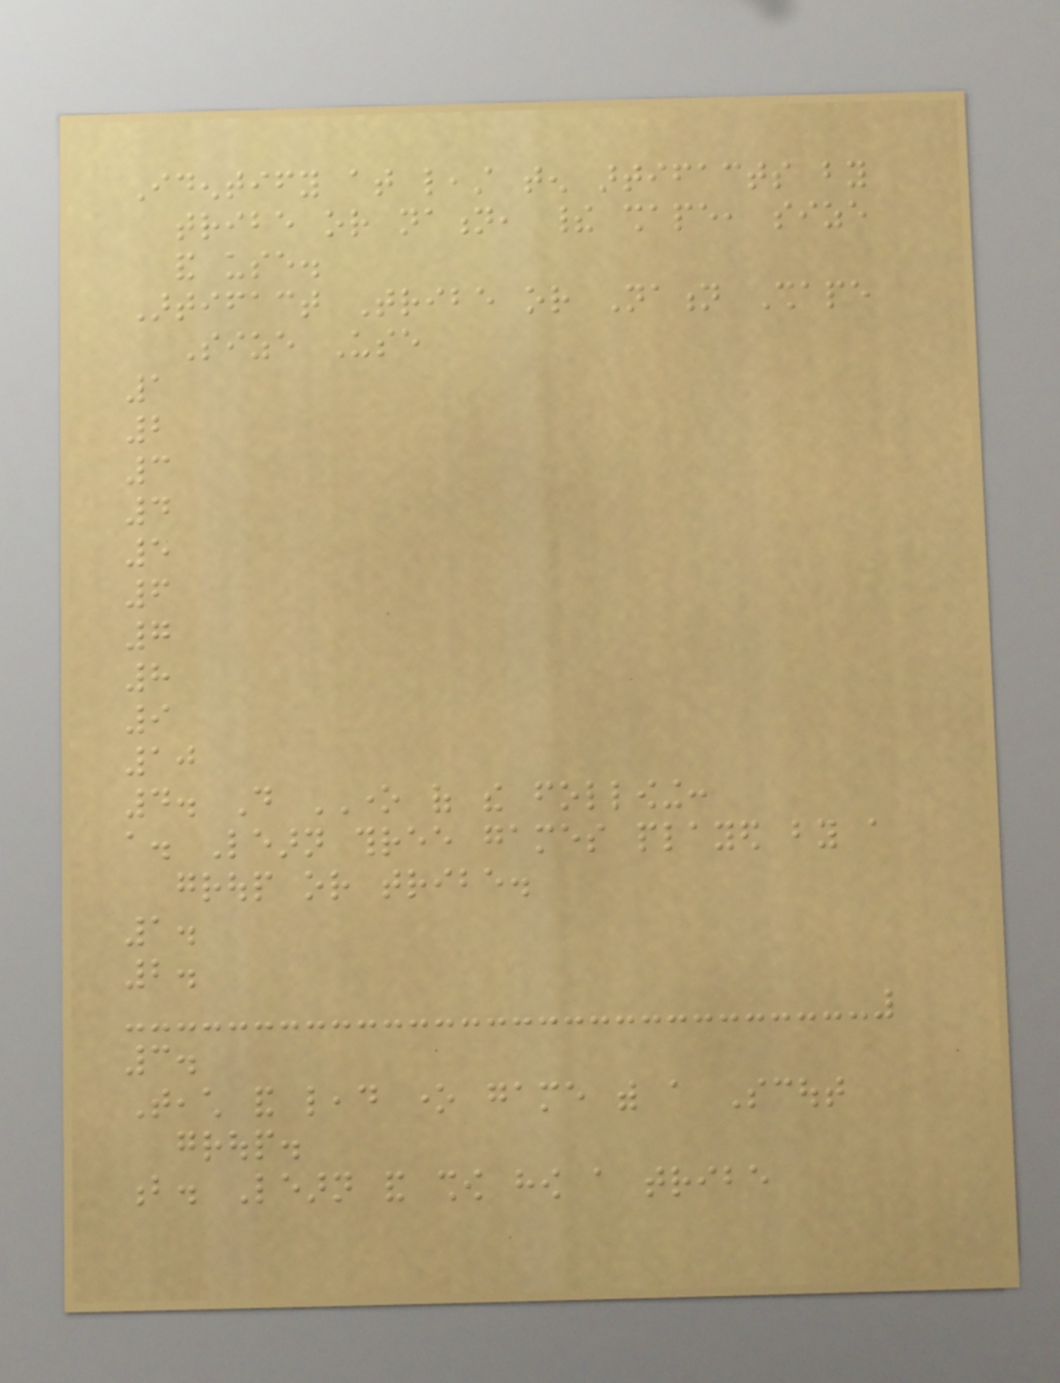Identify at least ten artifacts by
tribe or nation, their shape, size
and use.
Artifact Tribe or Nation Shape
Size Use
1
2
3
4
5
6
7
8
9
10
4. Do ONE of the following:
a. Learn three games played by a
group or tribe.
1.
2.
3.
Teach and lead one game with a Scout
group.
b. Learn and show how a tribe
